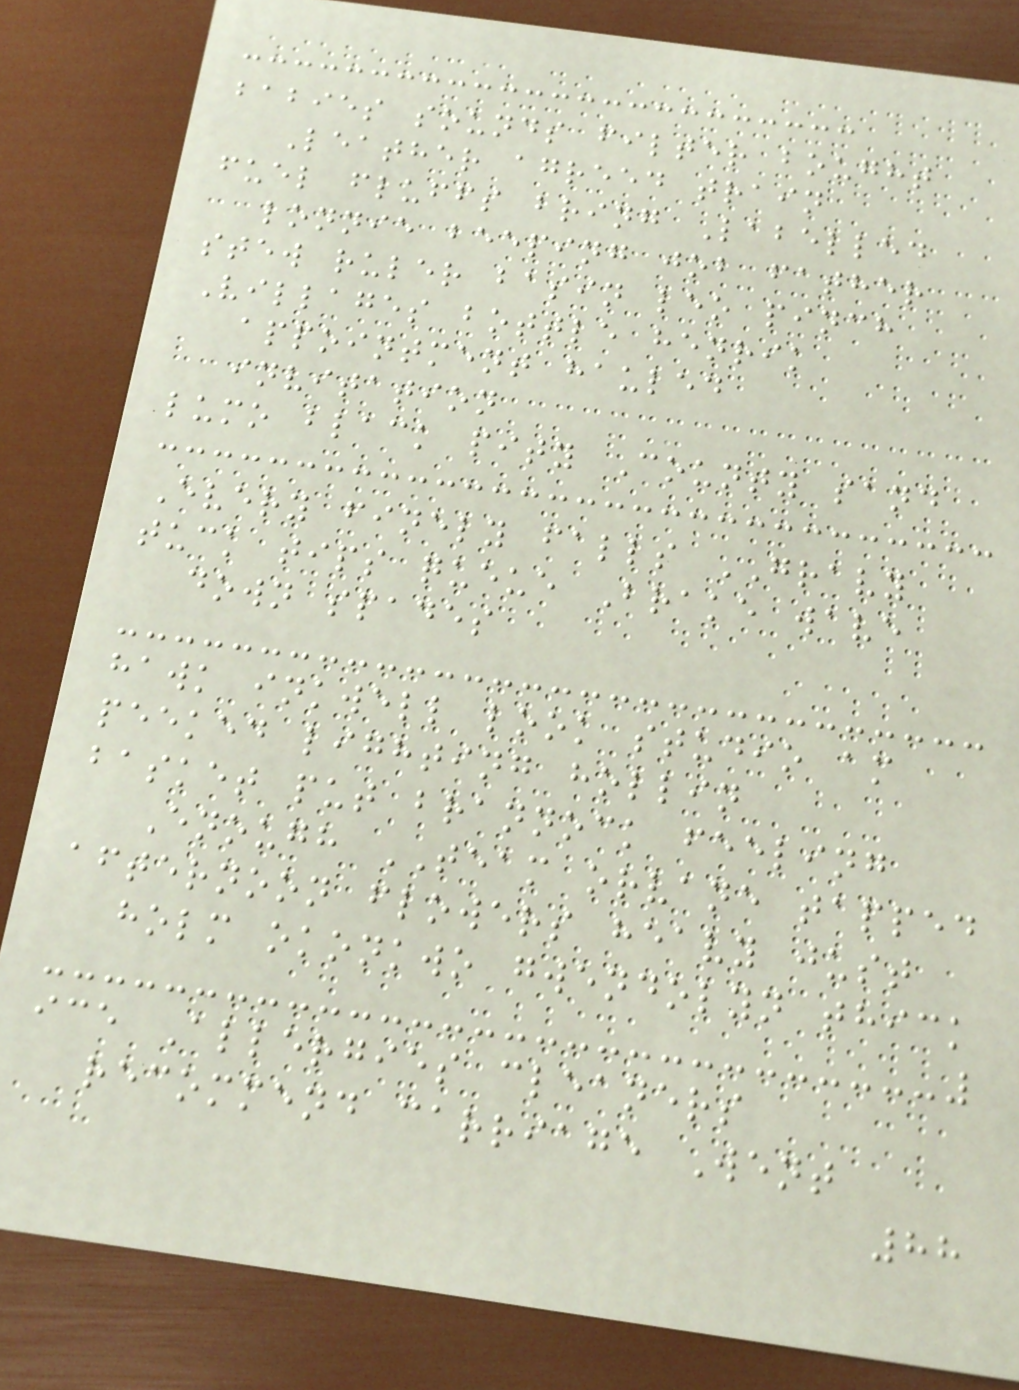babies sounds filter bought
Leather agreed train
fuel fluffs bring Labelled
lonnie beeping job father
stew ruler basin leo pinch
Villages bottle henrik
appointment hauled
invitation
lumo black pity County sand
Every finely falls GRAVY
tuck tips queue Brake wave
down spades
hawk inkwell look studio am
peeked lighting hollin
basket put brannock feeling
Enough TEAM orvane tapped
afternoon flowers heavy just
holm okonkwo gwendolyn thick
ice Allergies cleaners
recommend carriage Went
88
